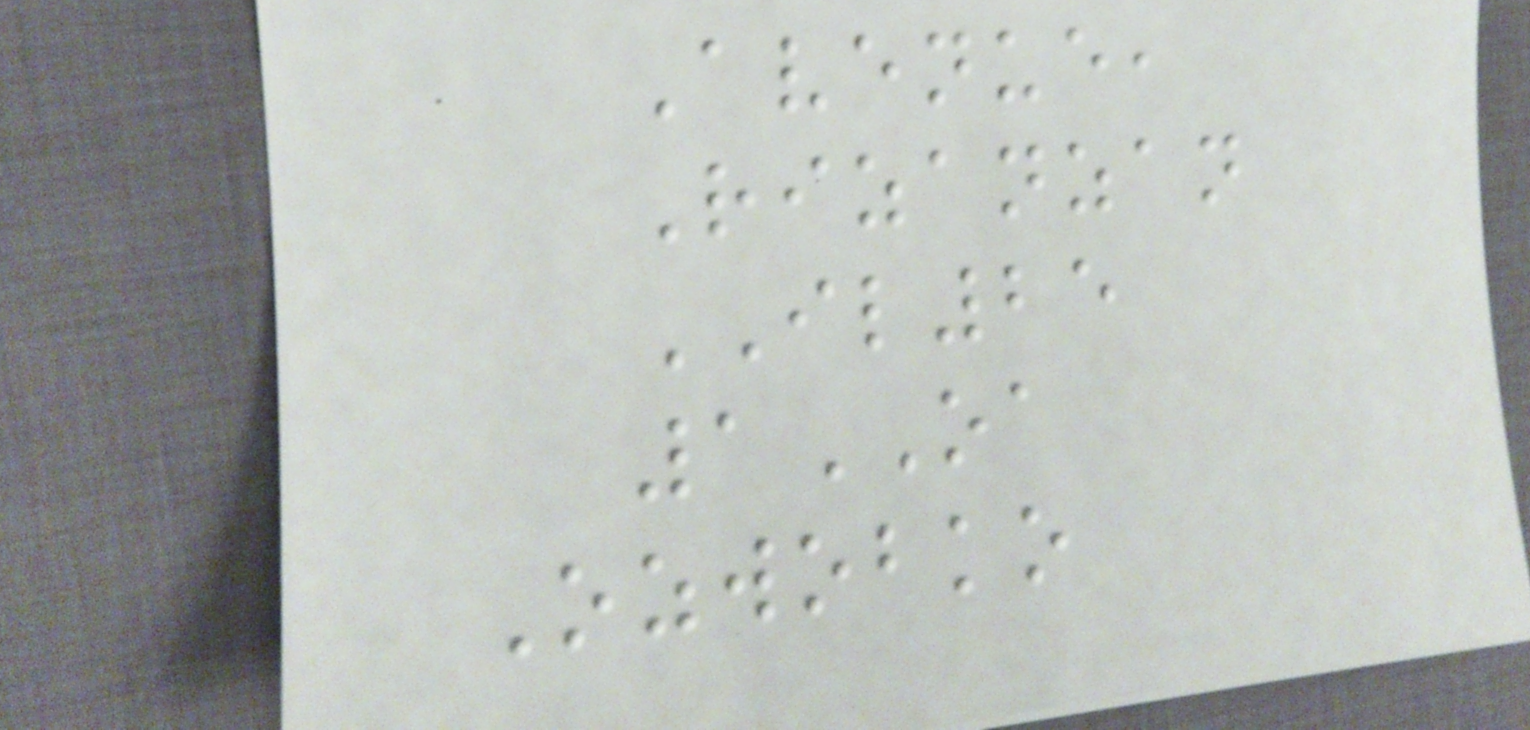Avenue,
Rizanzan
IL25
1OA
Ozwobko
